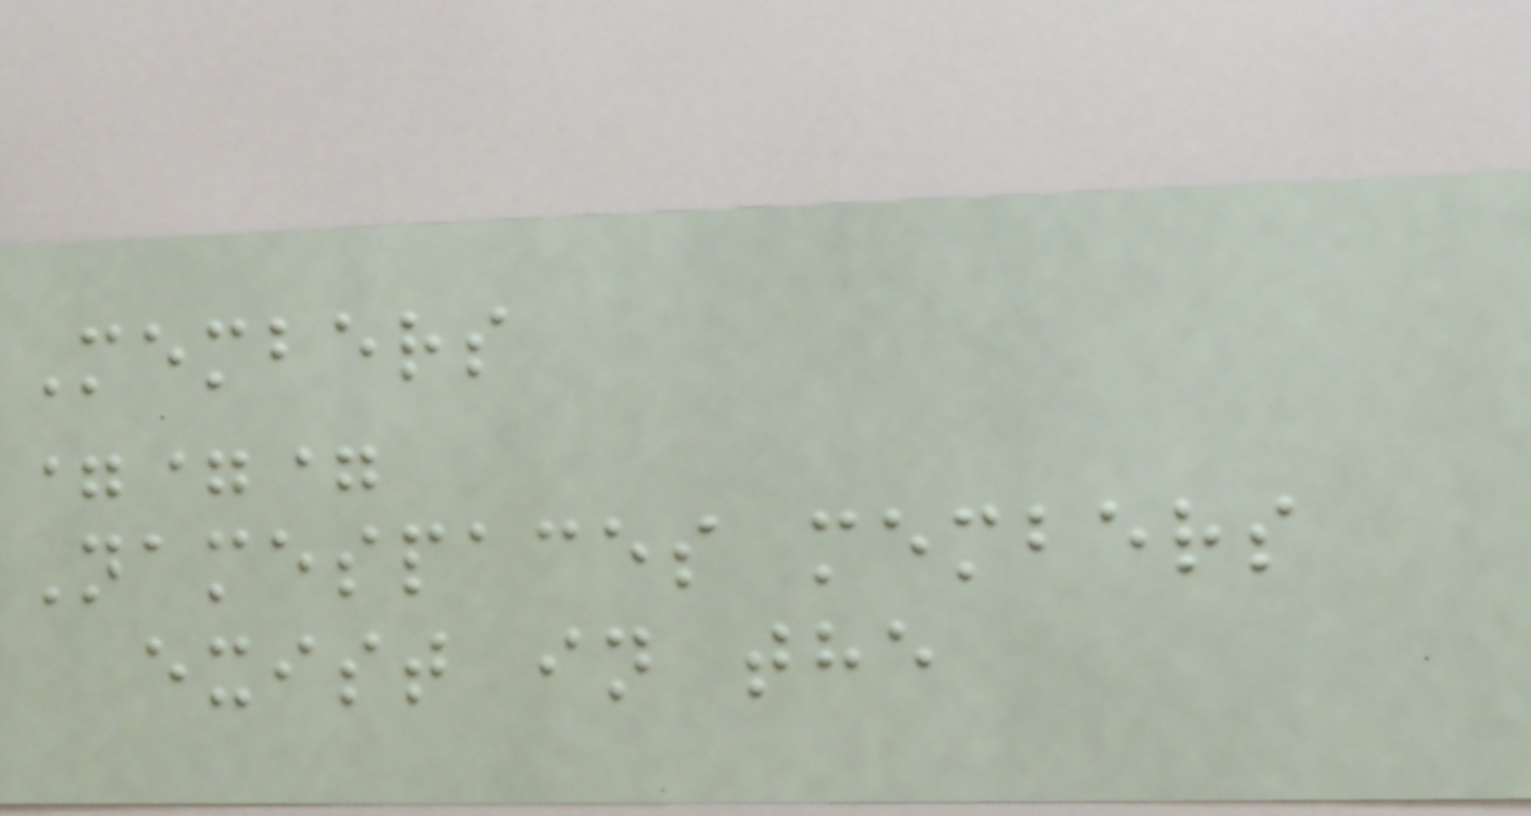Members
===
Namespaces members
exist in the
